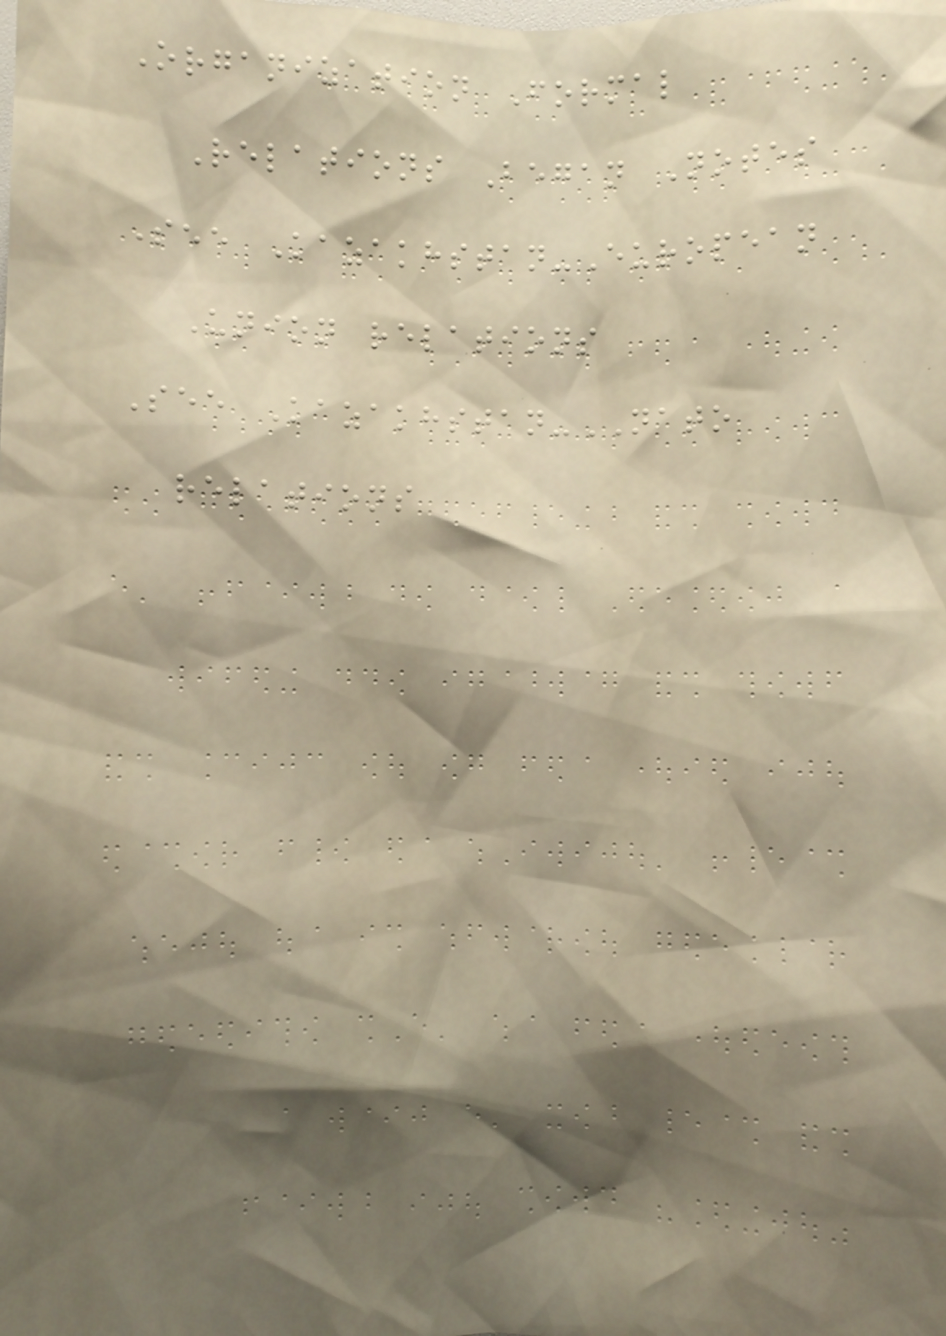Organization Formal
Relations Began Notes
See Kazakhstan-European
Union relations
See Kazakhstan-NATO
relations
